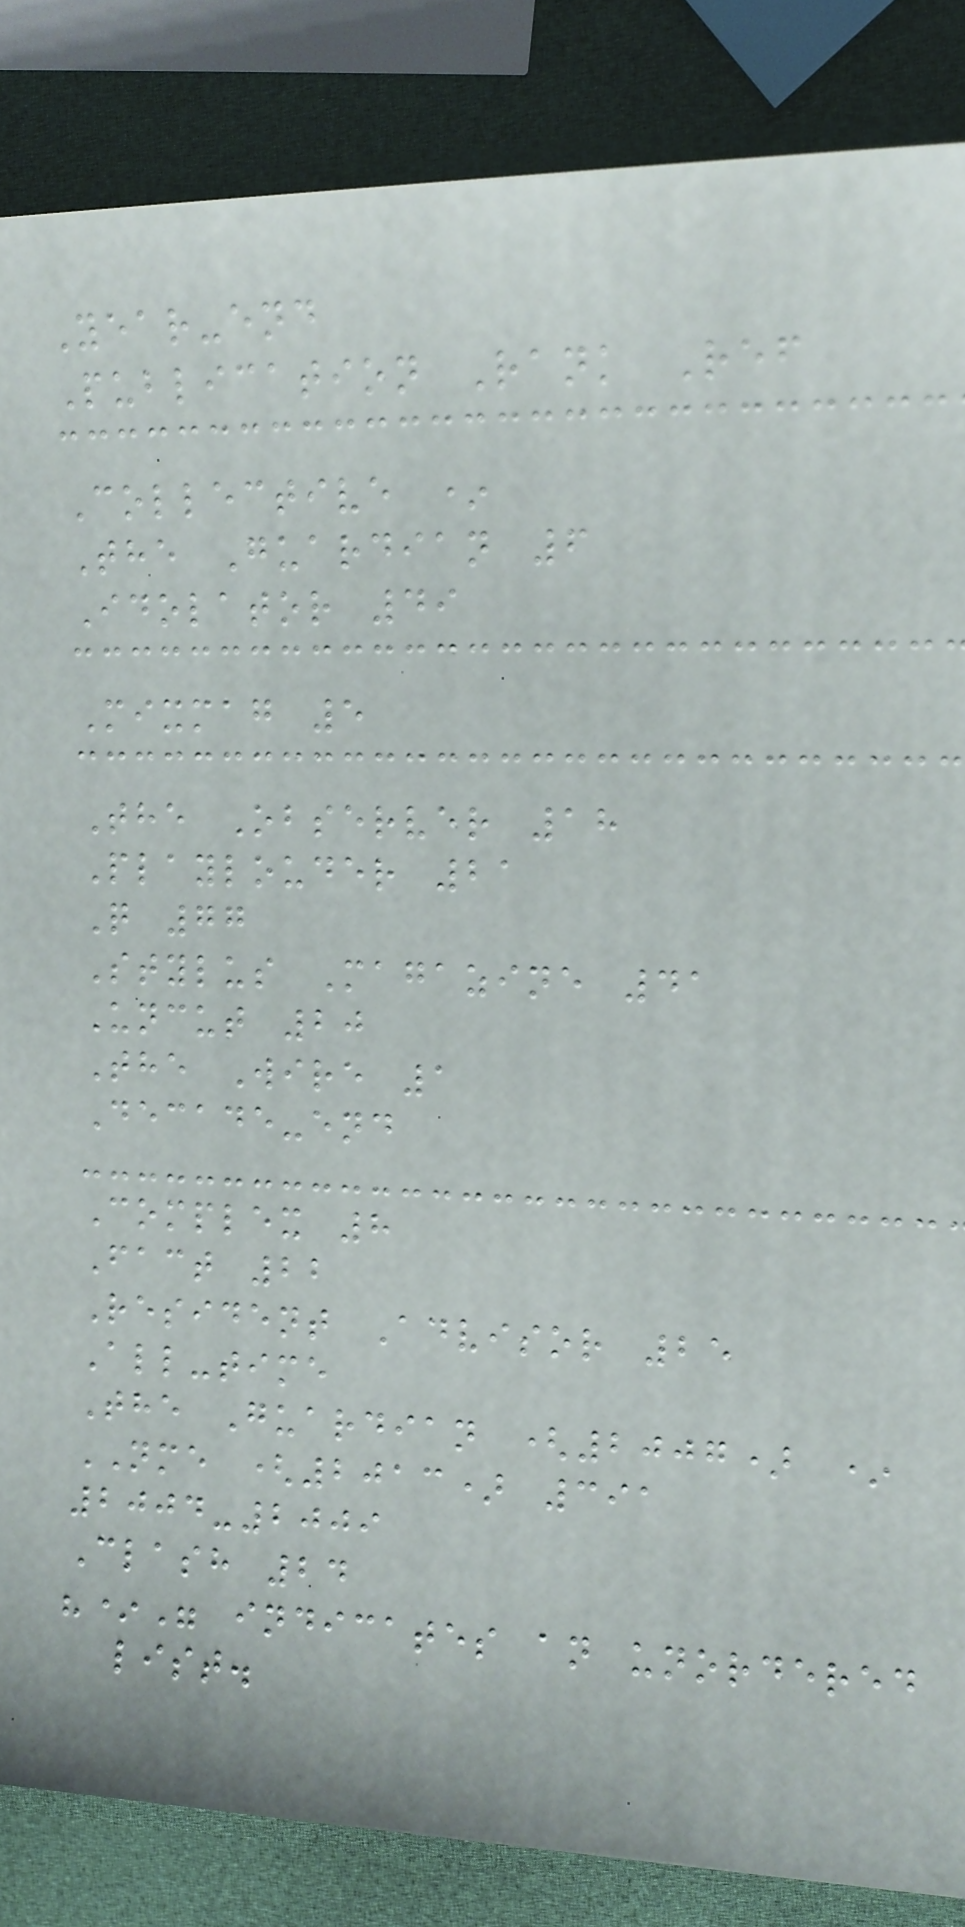Year-end
Publication Rank Ref
Collective *
The Guardian 6
Idolator 49
Mixmag 5
The Observer 18
Playlouder 21
Q 77
Stylus Magazine 41
Uncut 20
The Wire 1
Decade-end
Complex 8
Fact 22
Resident Advisor 25
All-time
The Guardian (2007) *
NME (2013) 391
2004-2009
Clash 24
"*" indicates an unordered
list.
